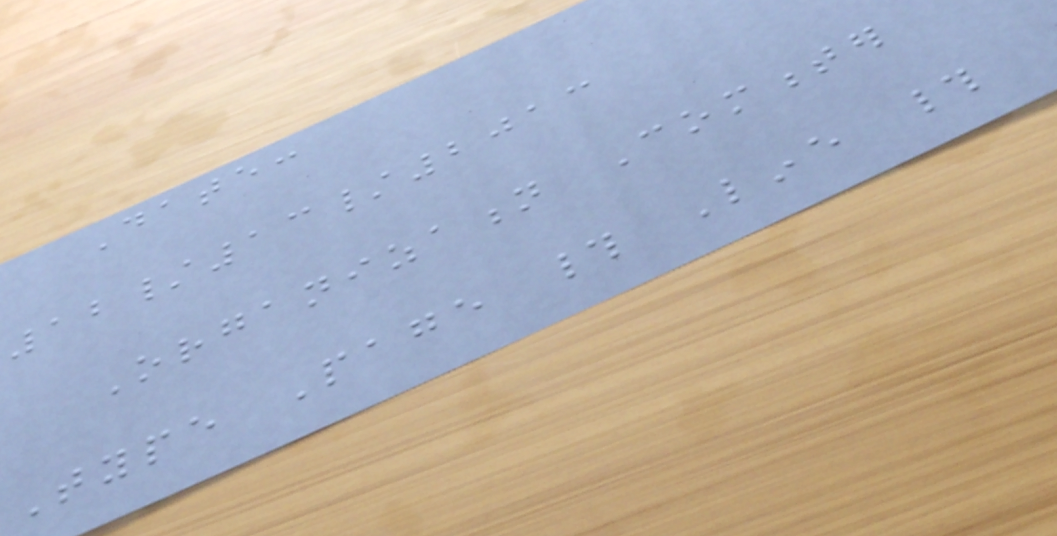Date:
12/13/2013
Organization Commenter
Type Page # Line #
